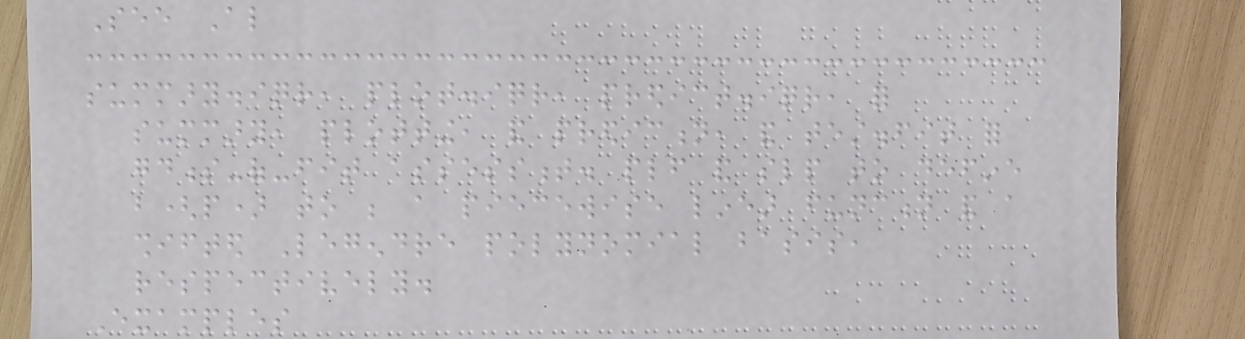See Also
summary.iqr, plot.iqr, predict.iqr, for
summary, plotting, and prediction, and test.fit for
goodness-of-fit assessment. plf and slp to define
b(p) to be a piecewise linear function and a
shifted Legendre polynomial basis,
respectively.
Examples
